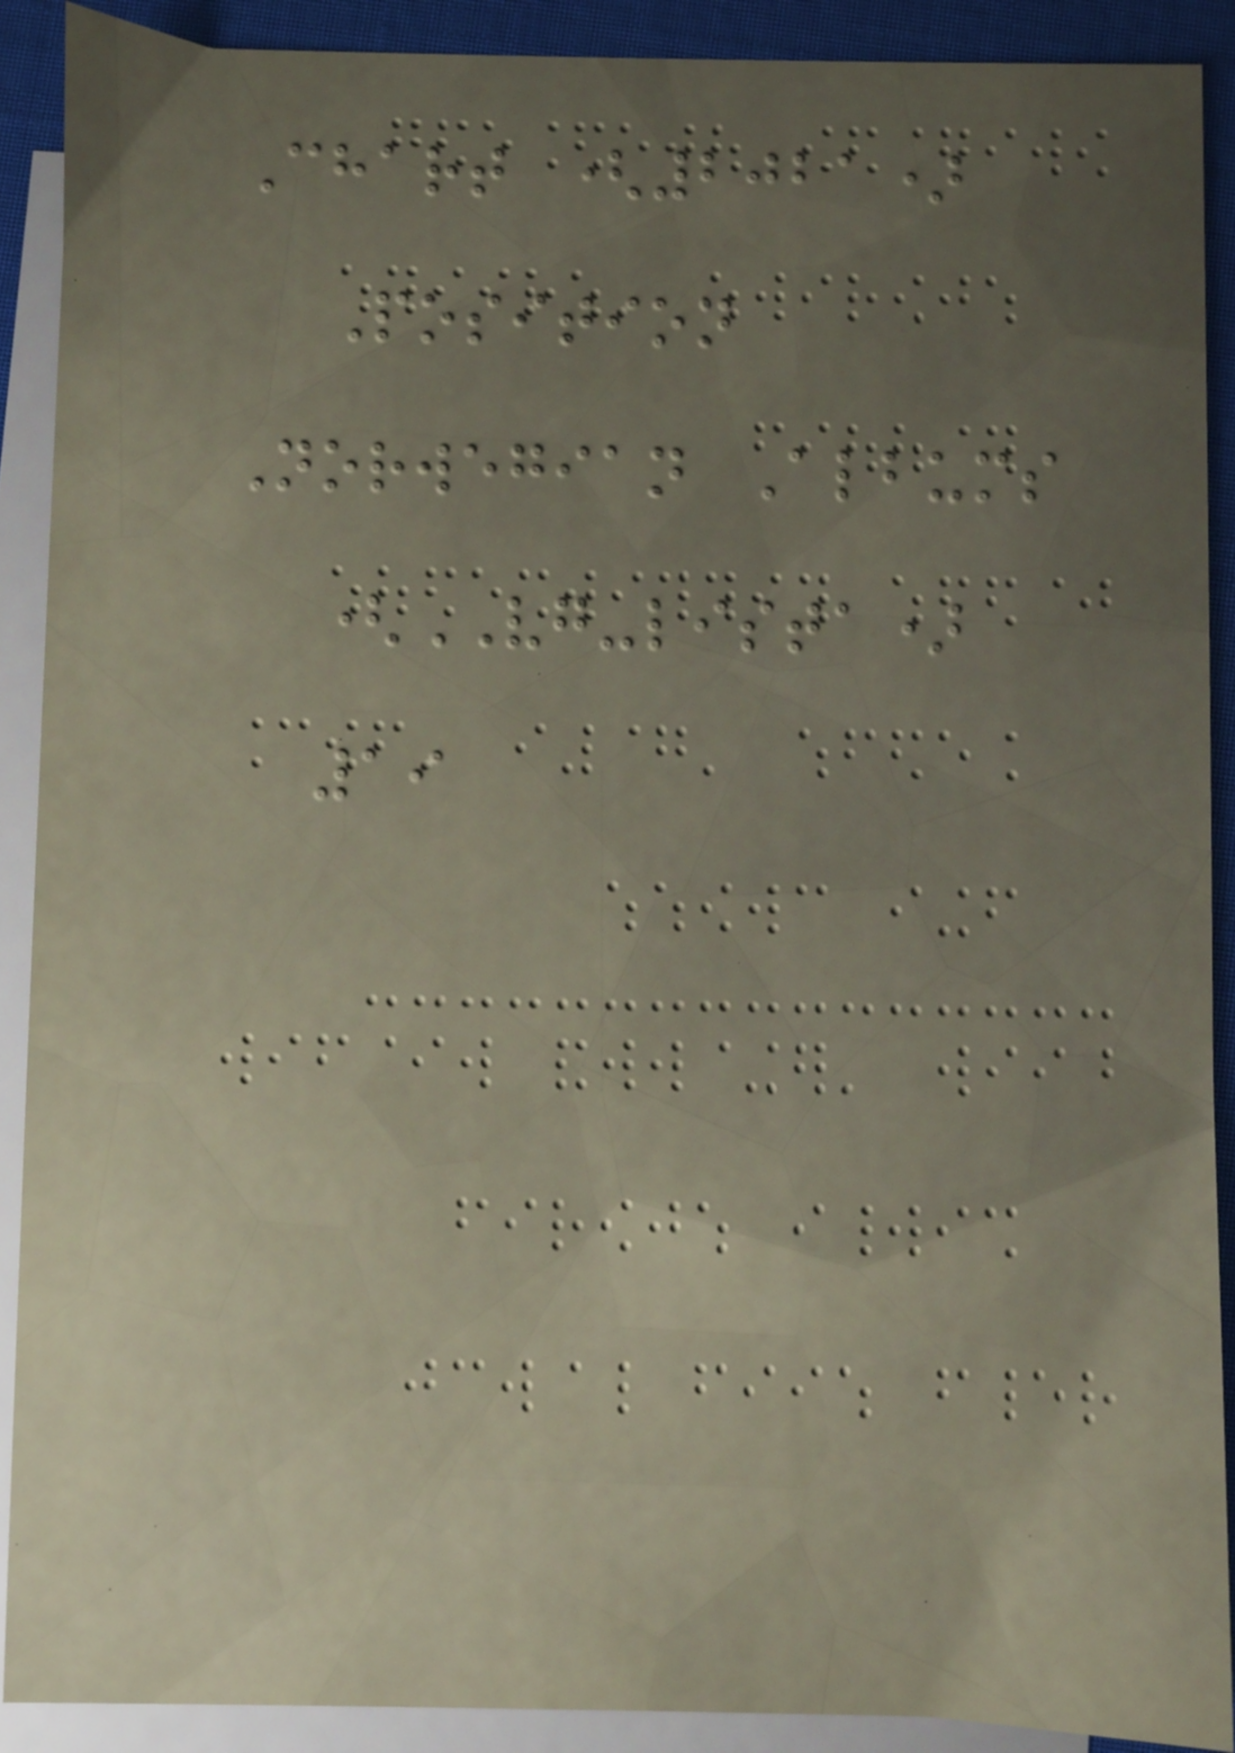Chart (2021)
Position
Norwegian Albums
(VG-lista)
19
